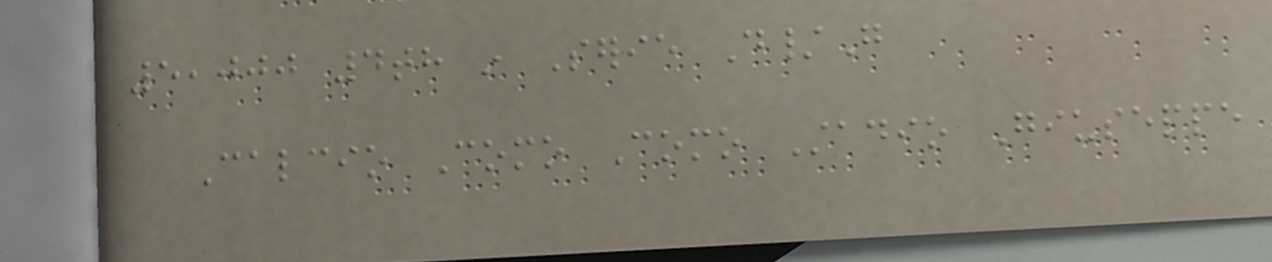5,000 4th in Serie D/G
Calcio Como Como Stadio Giuseppe
